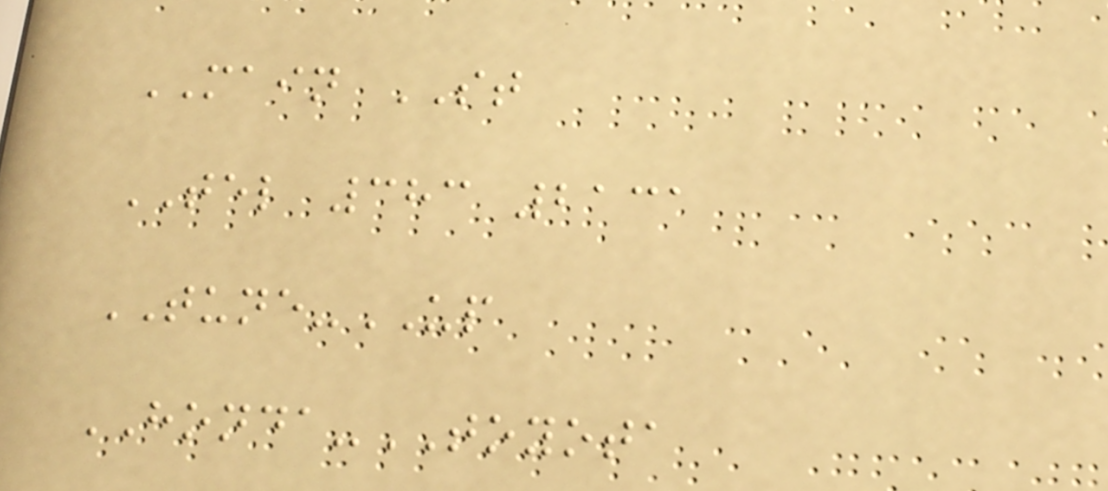MAIN ST
TEL 383 2131
TUNE-UP
HONDA-TOYOTA
